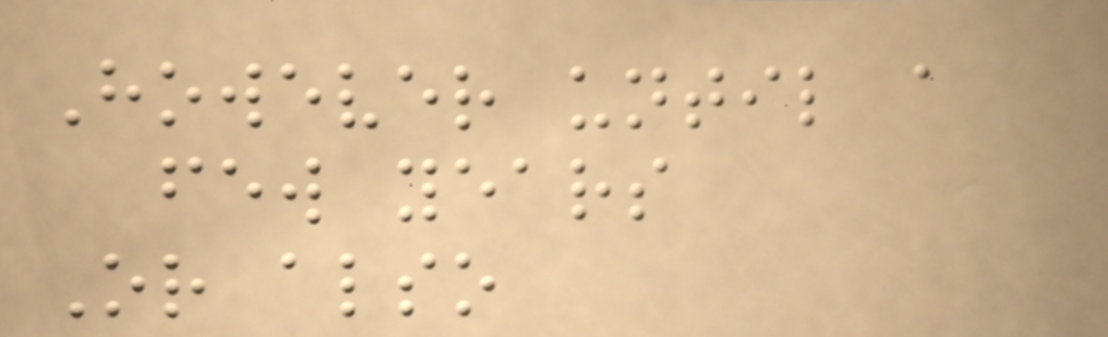However until a
few years
Or also
